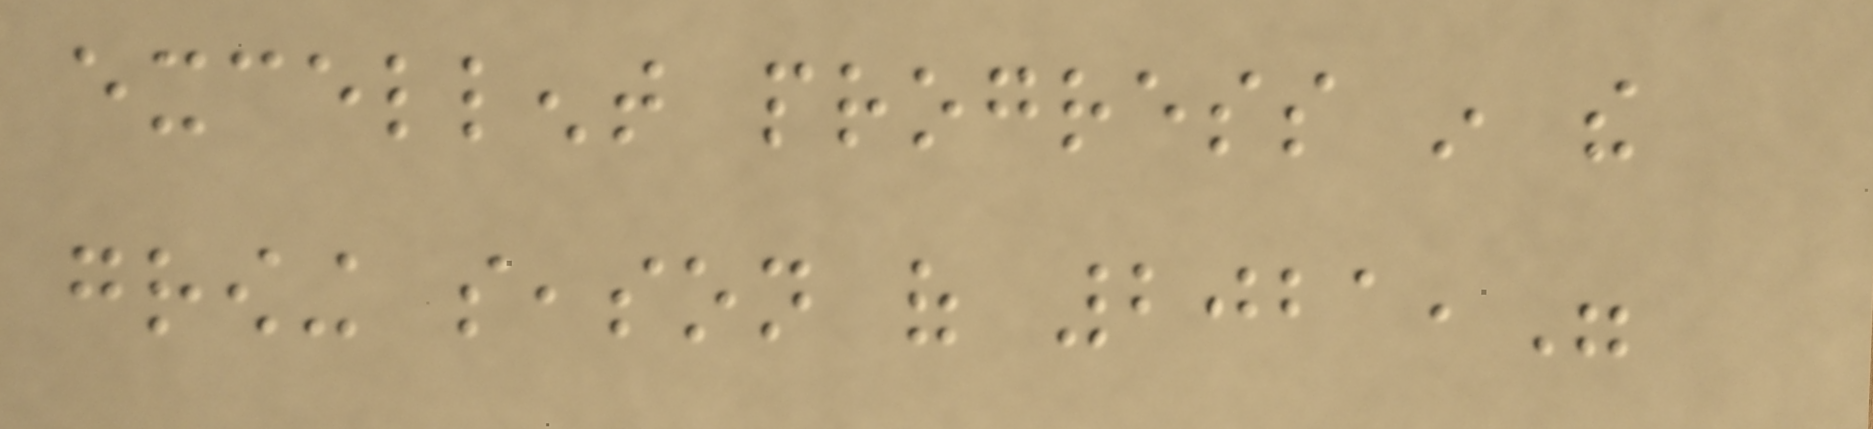excellent progress in the
growing season of 2021,"
